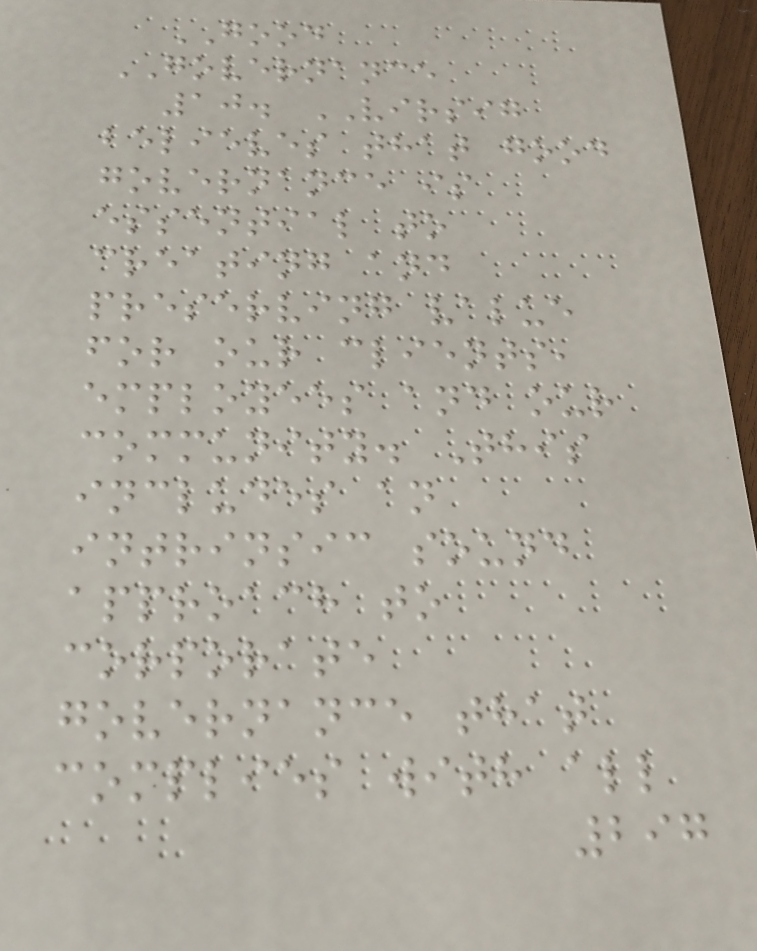GOOD
GOVERNANCE
10. VIRSIG
believes that good
governance is
essential to
creating and
preserving value
for our clients,
employees and our
community. This
includes an
intrinsic sound
approach to
corporate
governance that
complies with all
297
